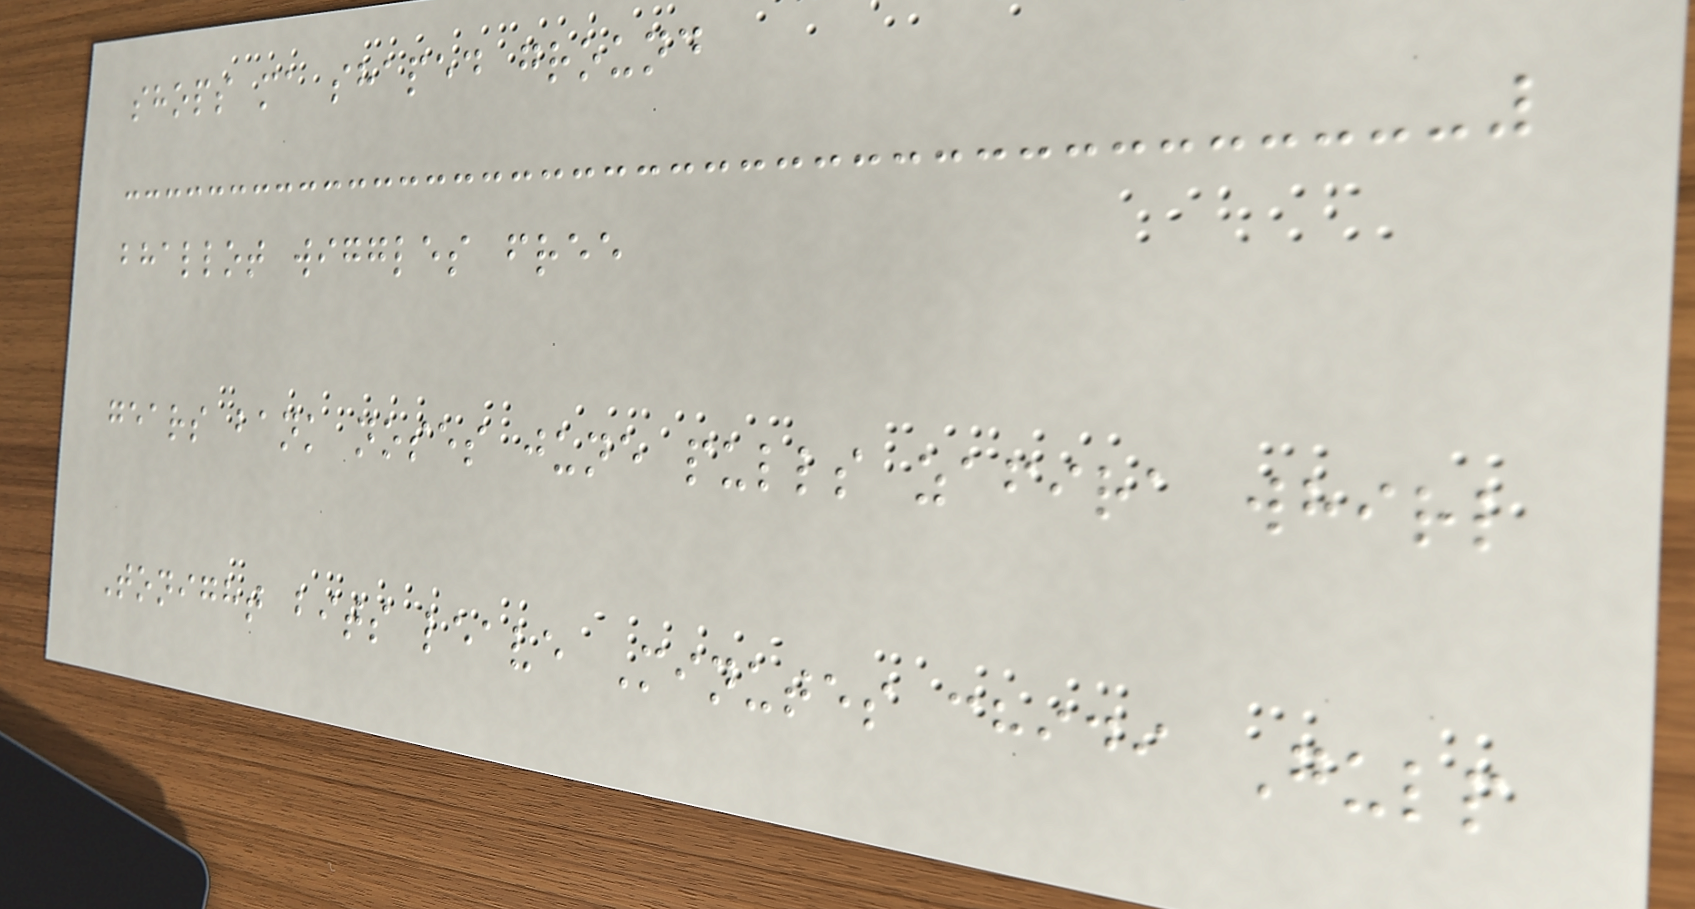shops ma shaped ground
bhallot wiggles free
gears bank noses june pulls zafira whirl
Tonight bits leave Minutes chidi Gulp
